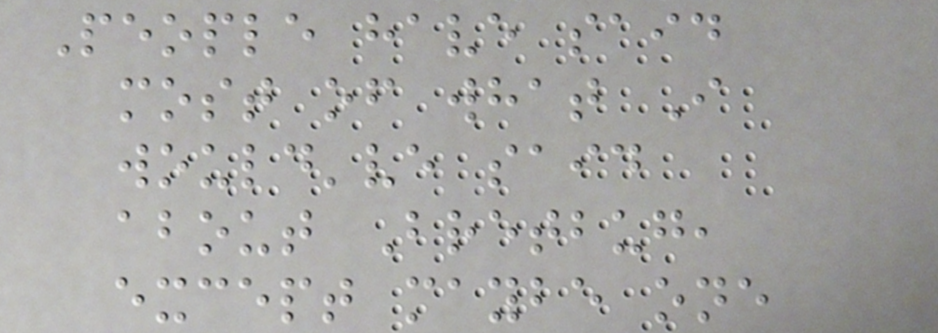People have said
most of what I
would've said
about Bretbug,
except maybe one
